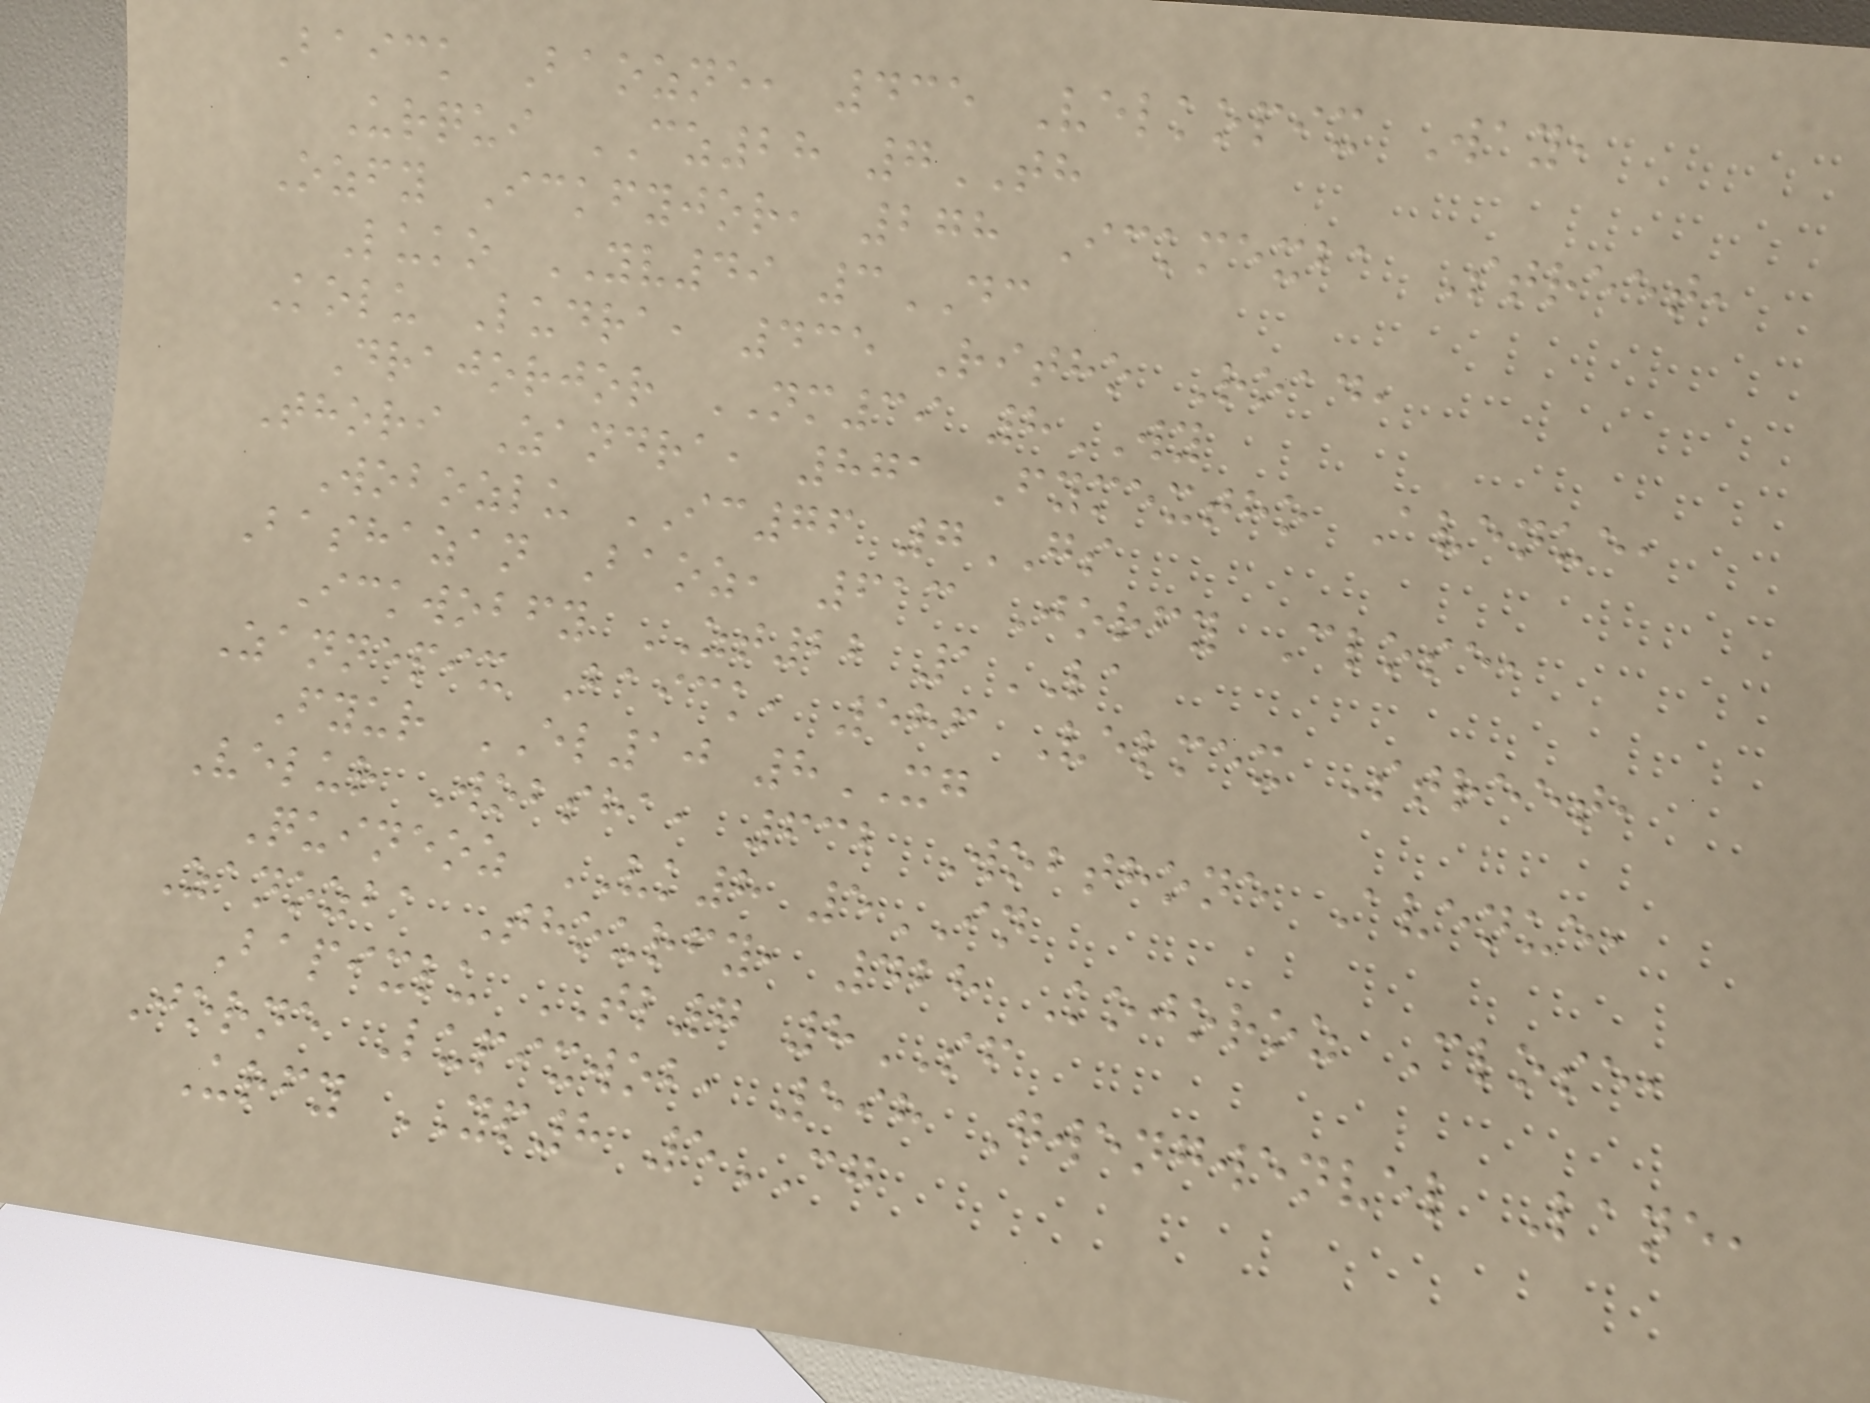Baick Baozne, 435 Velkopix Way,
Urqui CZ28 7TH
Ozfy Ickfyjor, 278 Ickmexba Street,
Luko YV49 3DC
Kolu Ludra, 435 Ritho Road,
Drajorjor NM39 8WY
Thori Zandra, 871 Fymextho Avenue,
Wobozlu IC76 7GS
Bashazan Baoz, 613 Jorfy Close,
Ickwobfy ZT22 1LA
Zannepix Baick, 586 Velmex Street,
Fyur EL10 8XG
Velur Wobsha, 632 Wobthone Avenue,
Quineoz VK8 5IN
Zanozba Thourfy, 428 Kojoroz Close,
Bapixlu TL7 8SF
Jorne Lupixwob, 598 Gwengwenvel Lane,
Urfy YP8 5CG
